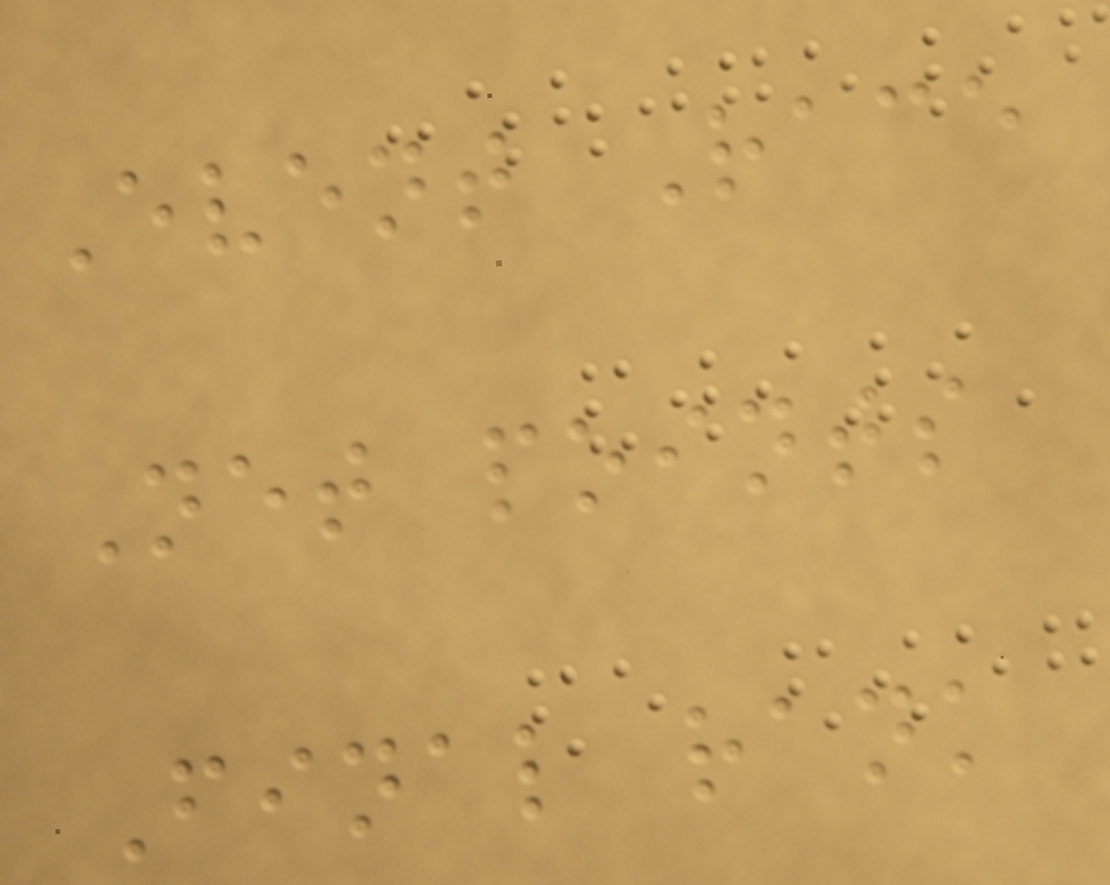Event Race
Net points
Final rank
